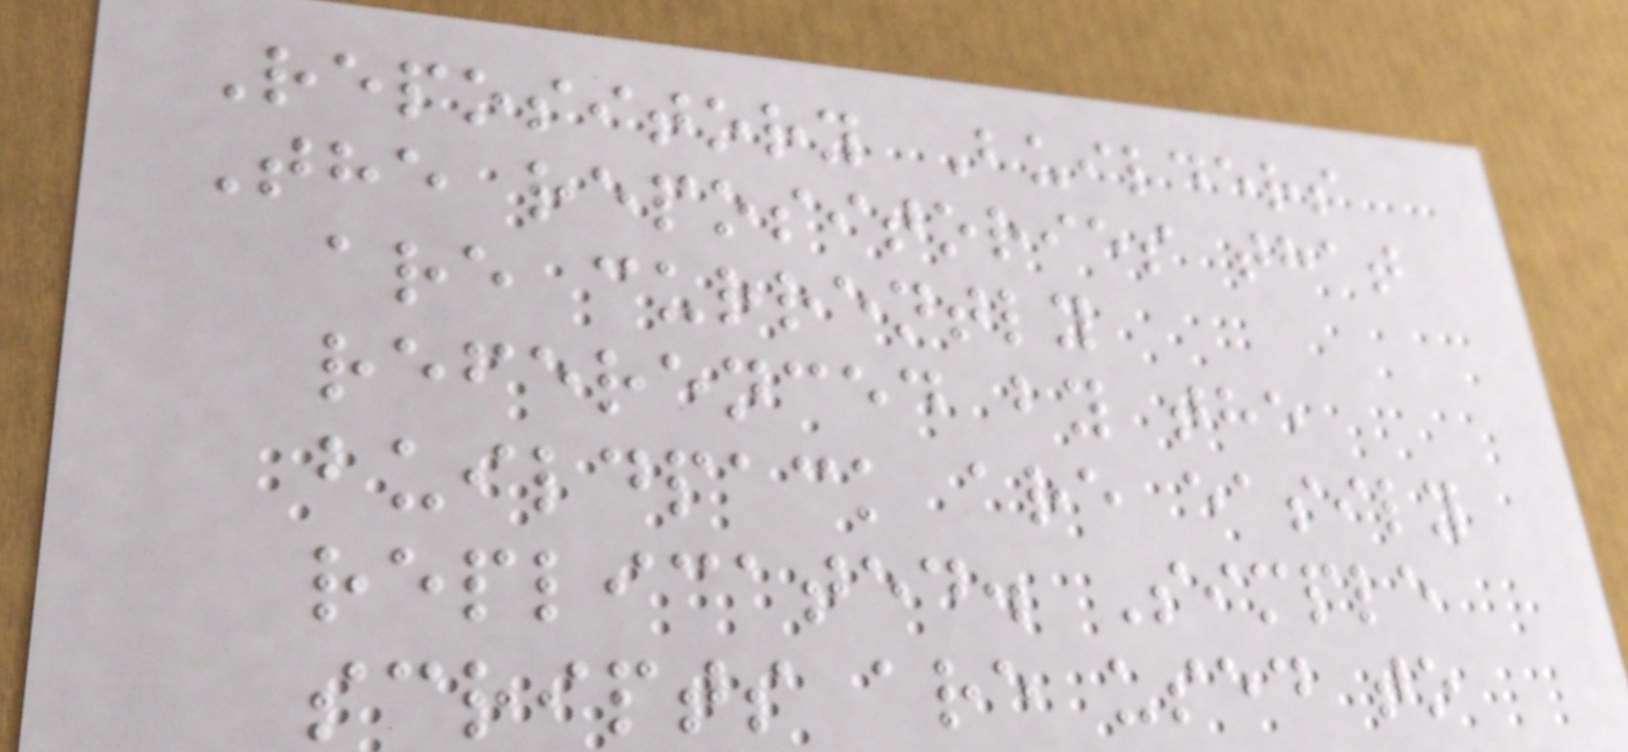Repository Builders
The repositories that
are currently
referenced by the
buildpack are easily
replicated. Simple
scripts are used to
